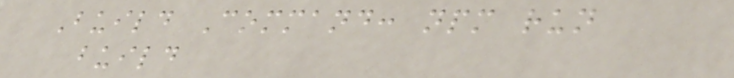Build Command: npm run
build
